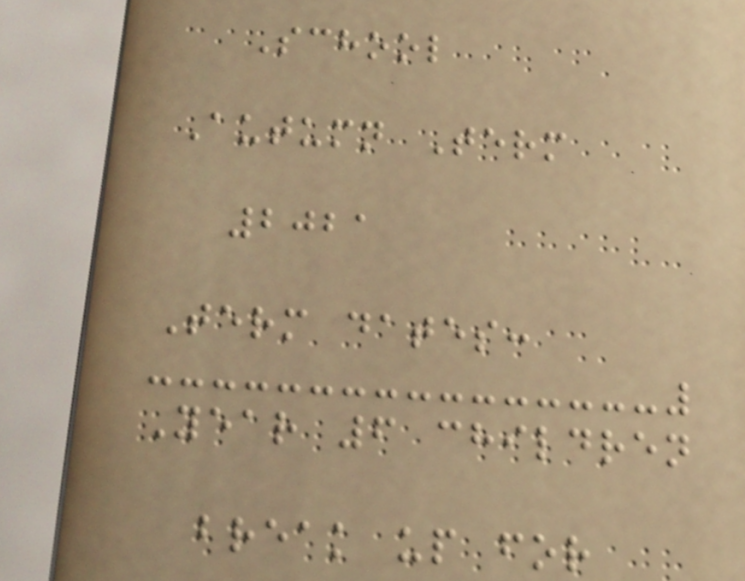School
Autumn Term
2021
Term dates:
Year 6 children
break up for
